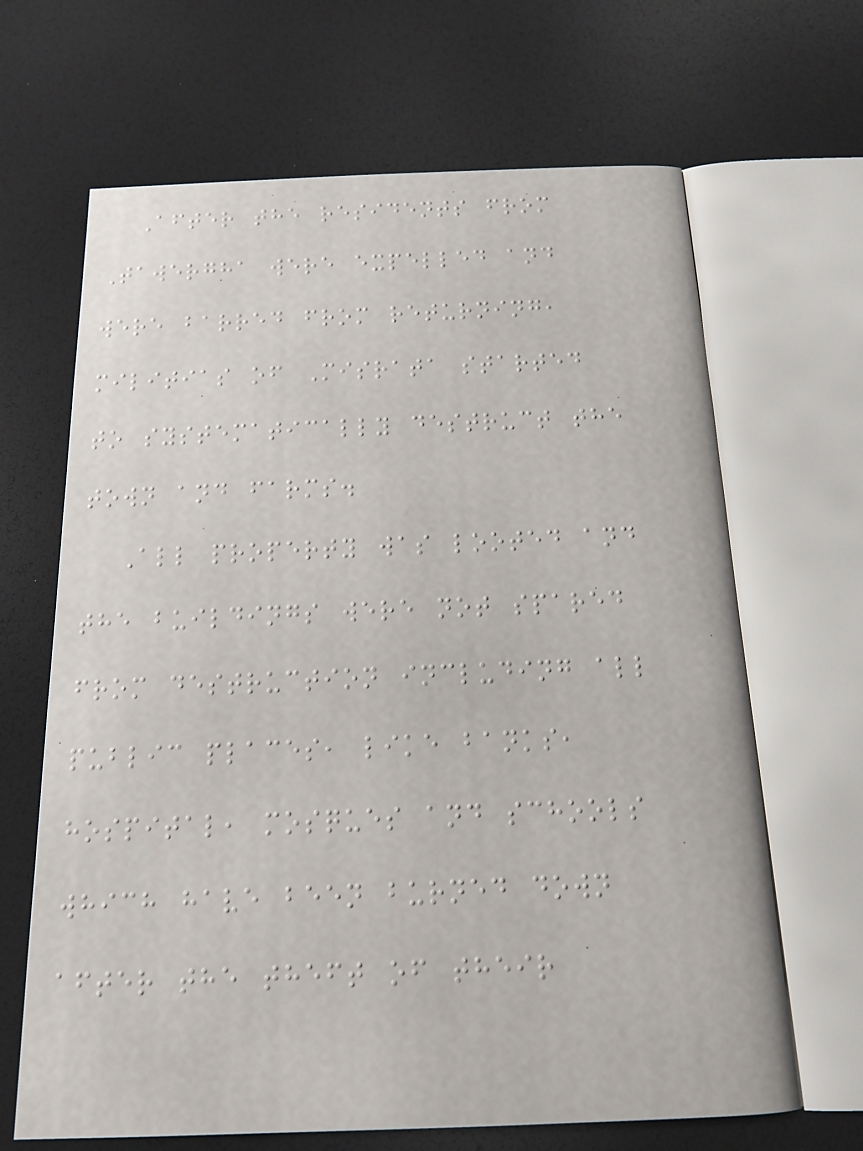After the residents from
Tawergha were expelled and
were barred from returning,
militias of Misrata started
to systematically destruct the
town and farms.
All property was looted and
the buildings were not spared
from destruction including all
public places, like banks,
hospital, mosques and schools
which have been burned down
after the theft of their
